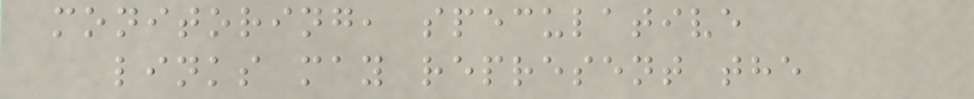monitoring, speculative
links may represent the
